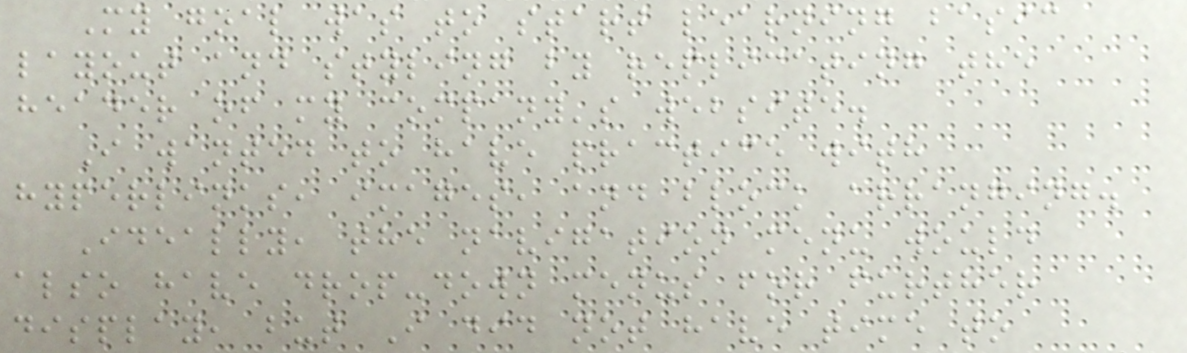My goal was to start learning basic
layout and styling by replicating the
header of my company's website.
I wanted to have practice with
hyperlinks, images, and block arranging.
Ideally, the navigation menu would
also have drop-down menus for further
display, but I did not have time to
